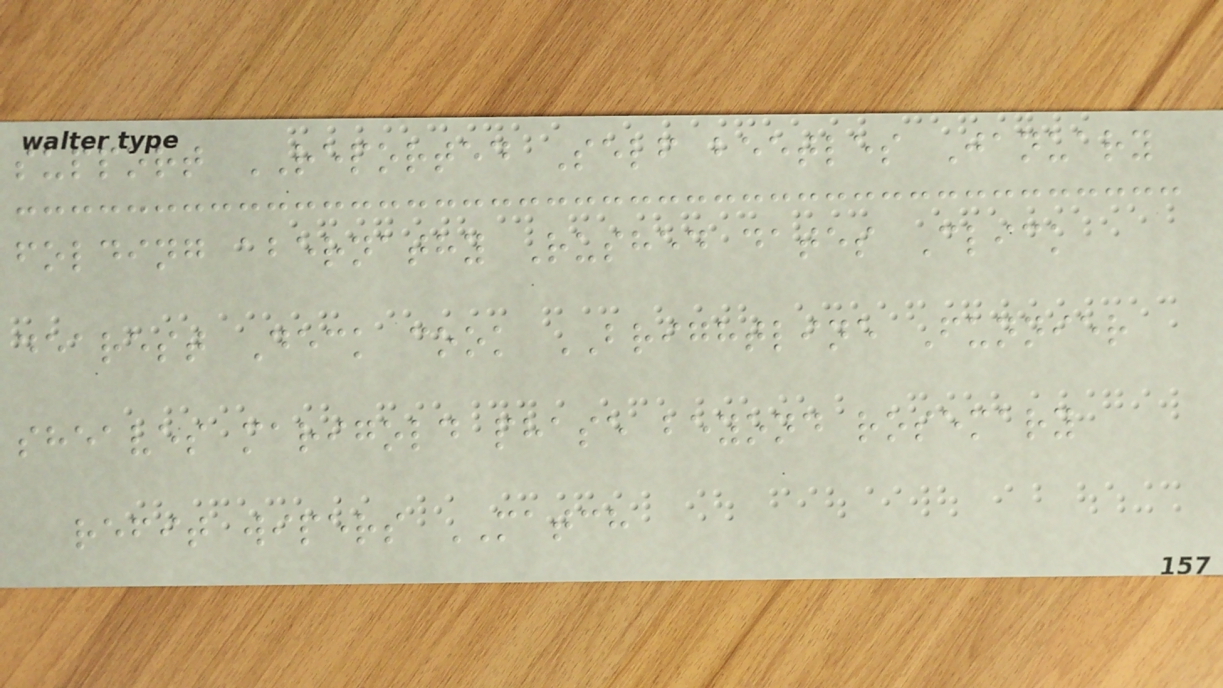support REPORTED Self beetles January
folding abernathy Rushed dates Click
dearest Deck cook BRIGHTLINE Funnier
sheaves marigold phase beyond rosemary
refit wipers MATCH
